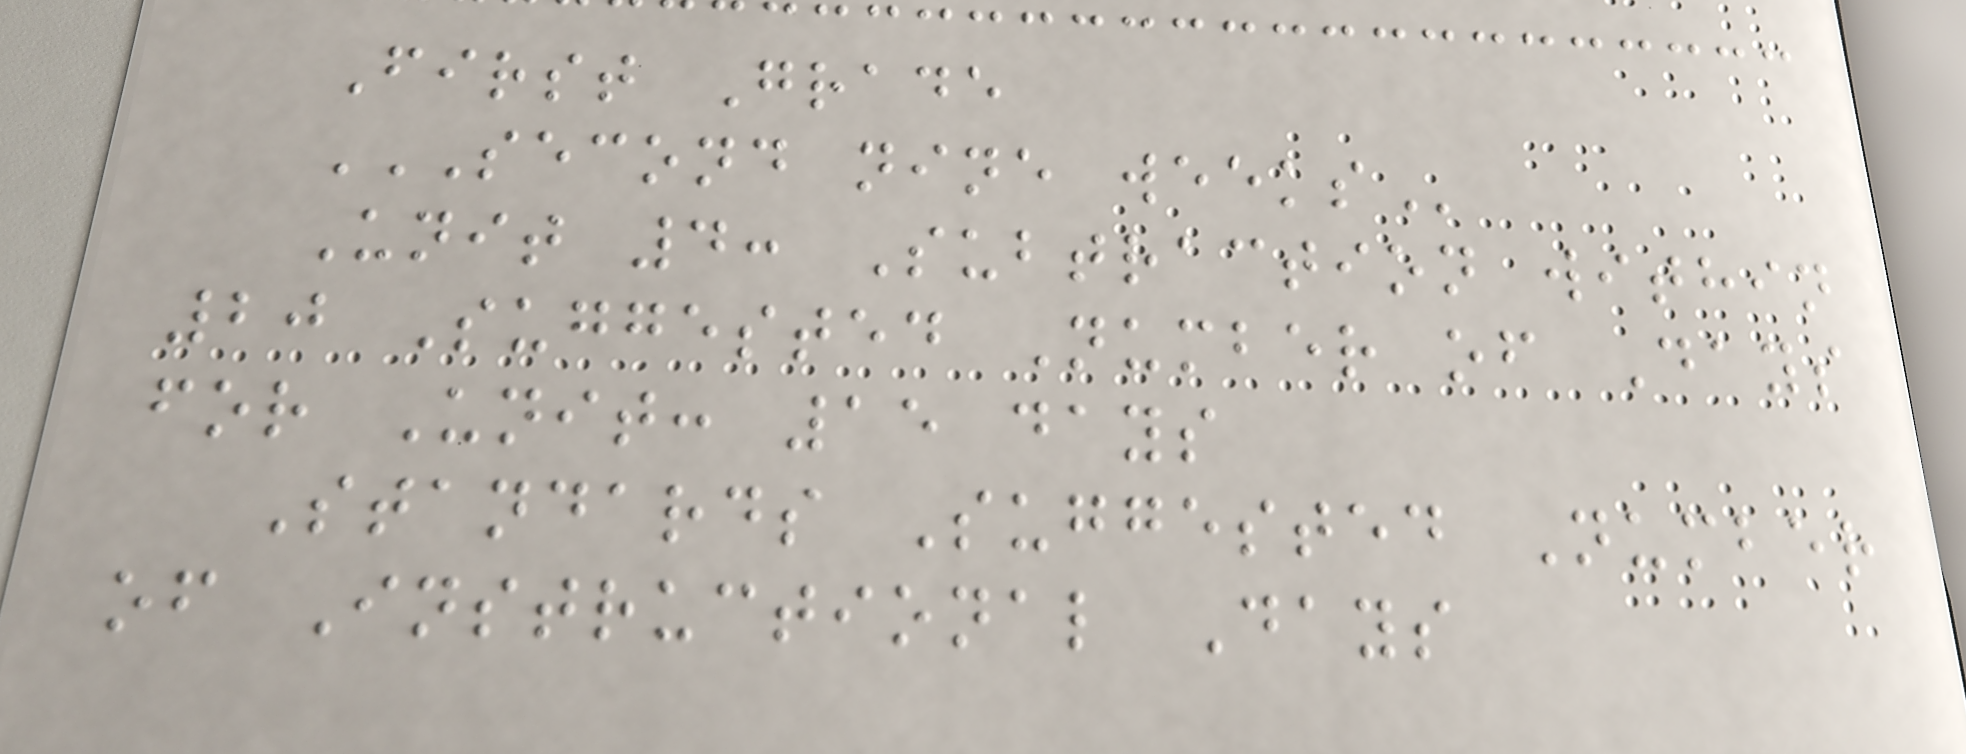First Grade
SECOND NINE WEEKS
Unit 4: Subtraction within
20 Suggested Number of Days
for Unit: 15 days
Standards Suggested Number
of Instructional Days
